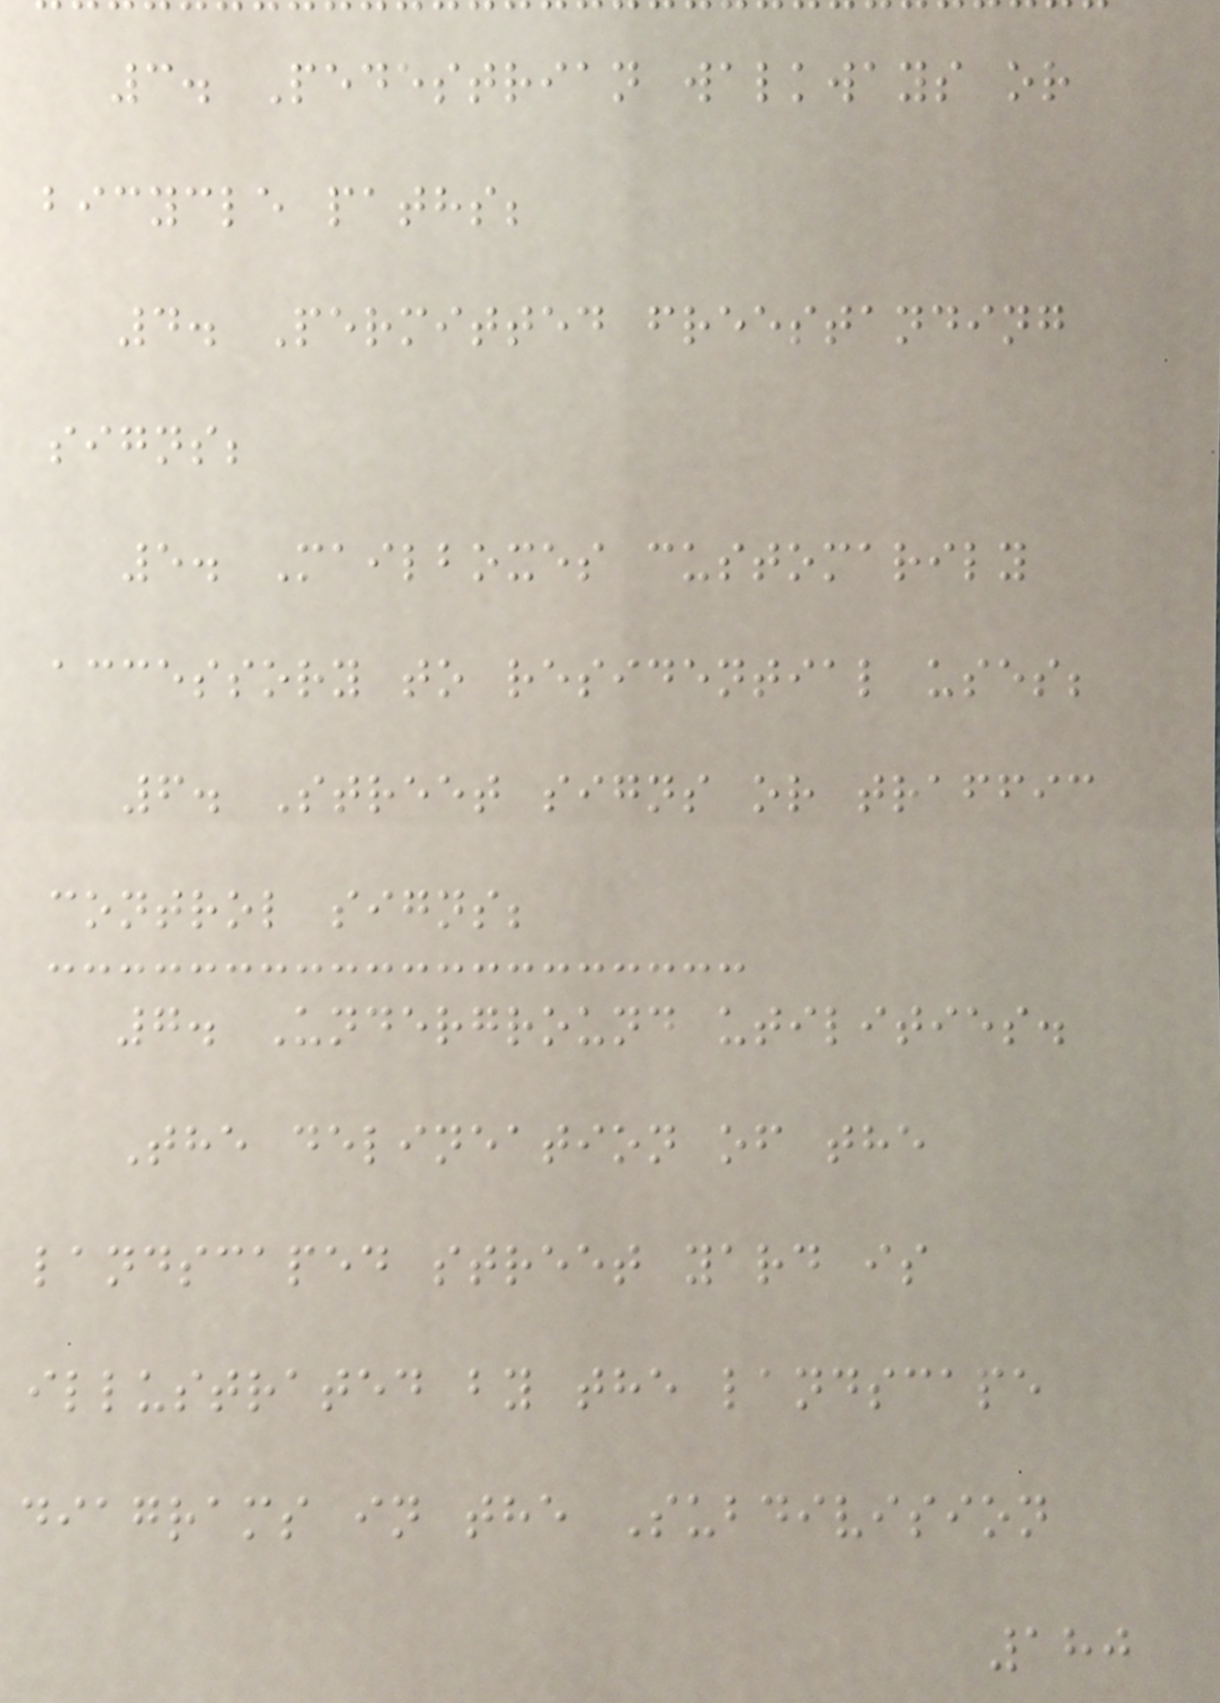3. Pedestrian walkways or
bicycle paths;
4. Permitted freestanding
signs;
5. Mailboxes customarily
accessory to residential uses;
6. Street signs or traffic
control signs;
7. Underground utilities.
The delineation of the
landscaped street yard is
illustrated by the landscape
diagrams in the Subdivision
180
